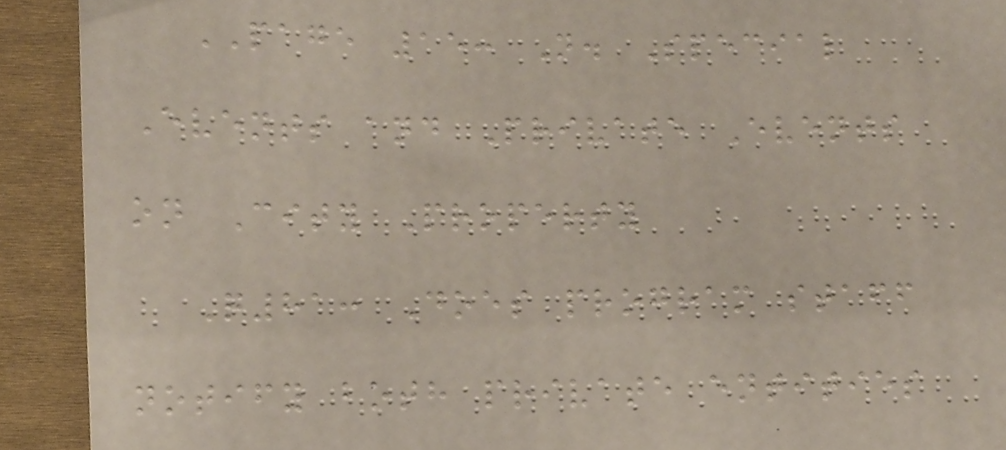PAGE 15: N. Special
Events and Private Events
on City Property
Q81: Does program staff
notify both private entities
